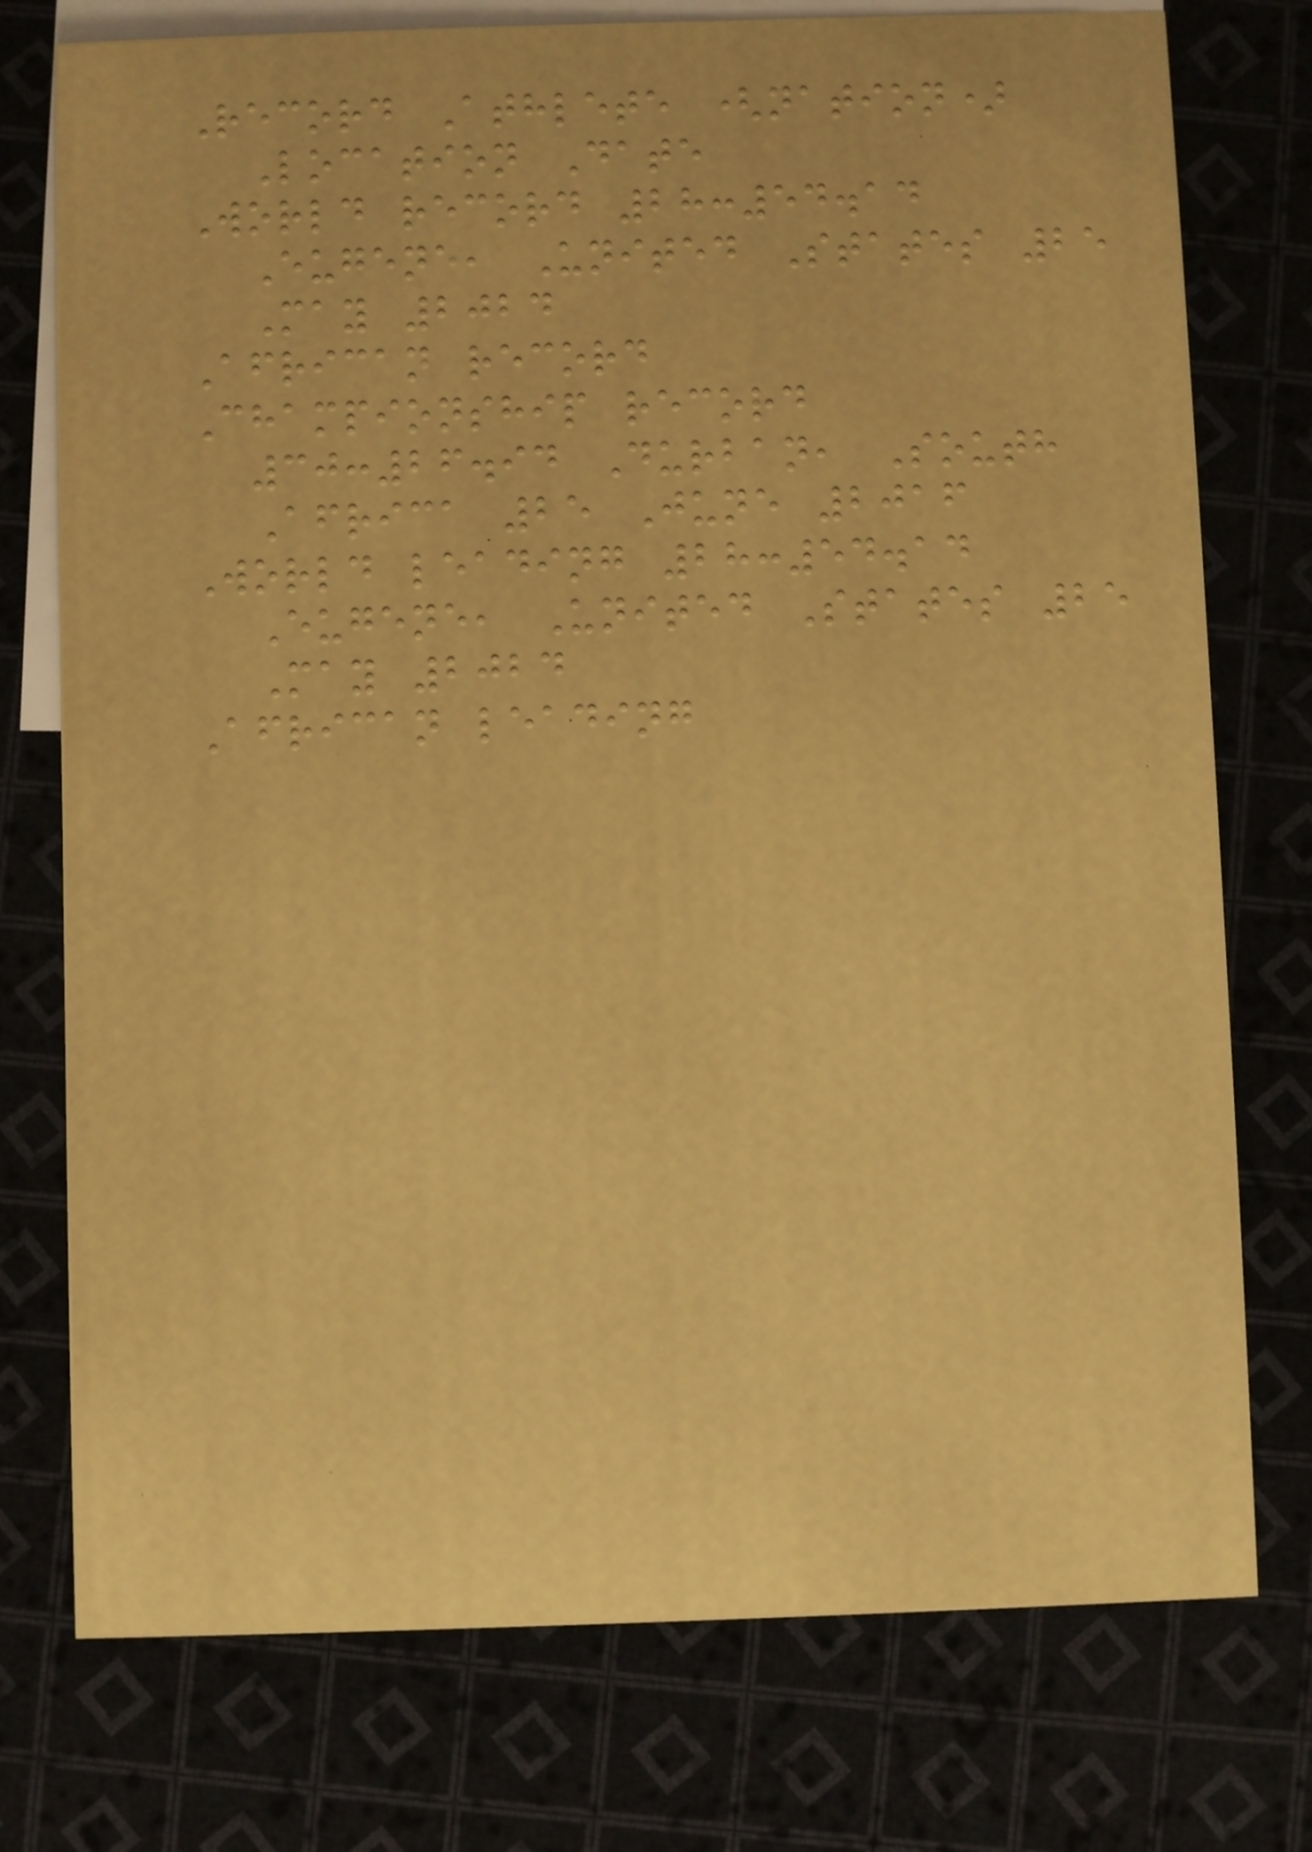Record Athlete (nation)
Location Date
World record 28:54.14
Eugene, United States 25
May 2024
African record
Championship record
30:26.94 Durban, South
Africa 25 June 2016
World leading 28:54.14
Eugene, United States 25
May 2024
African leading
